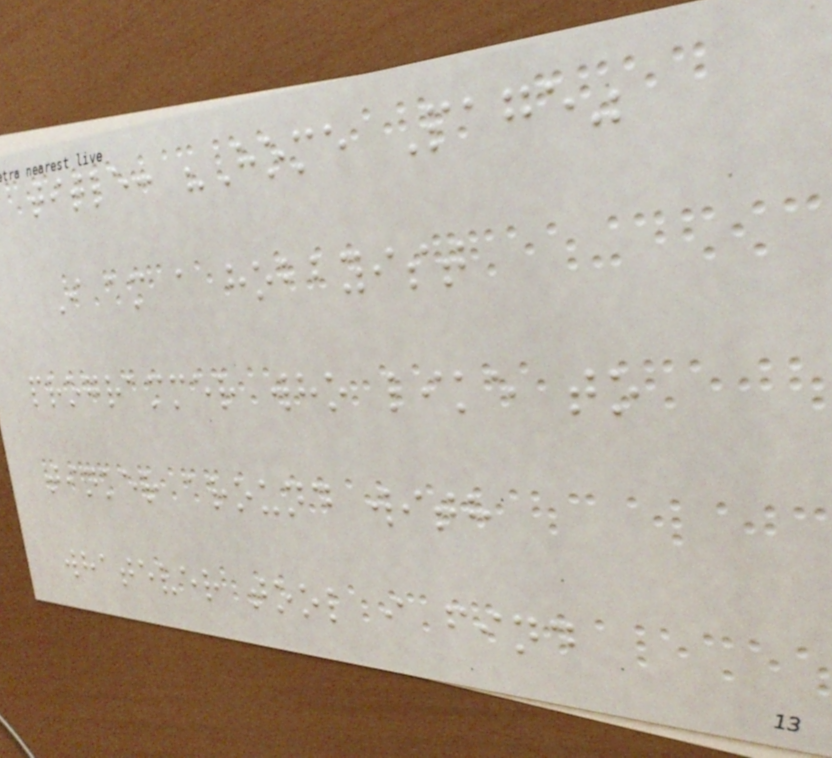title: "Home Page"
I am a hobbyist
programmer who like to
tinker around with
whatever tool i find
